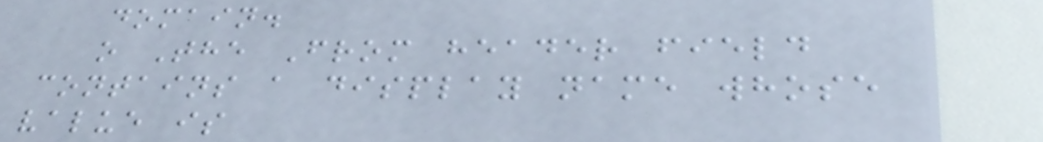domain.
o The From header field
contains a display name whose
value is
